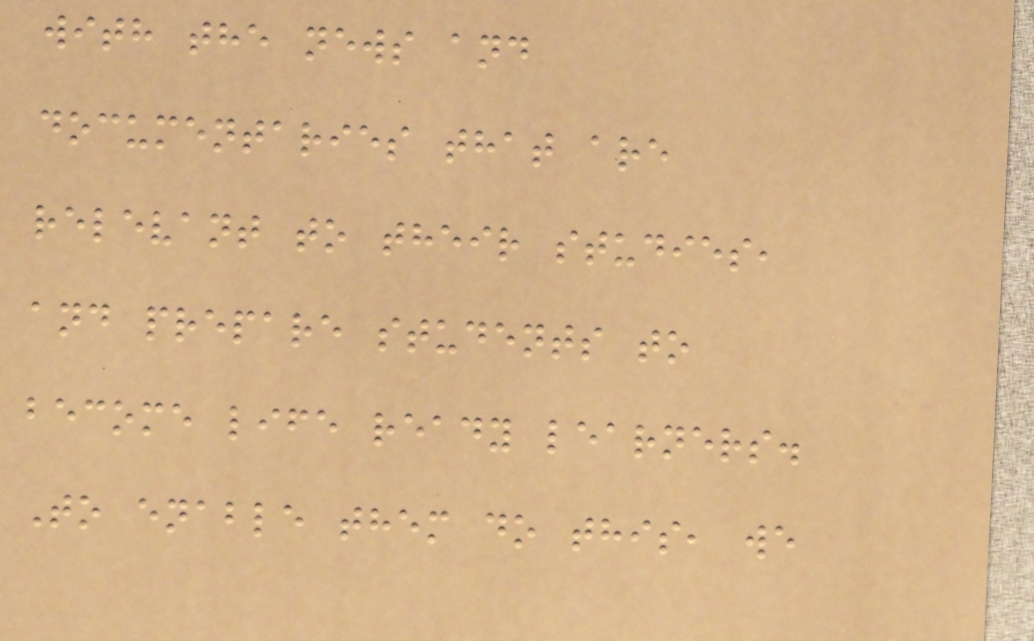with the news and
documentaries that are
relevant to their studies,
and prepare students to
become life ready learners.
To enable them do this, we
